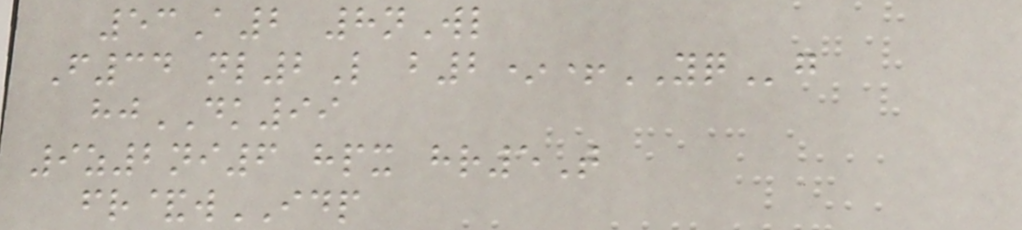53A2 8nWl
F34 nl2L b2*+YQg
hjDK99
9z2ni6 hpx hr5T
fr&wIDP
